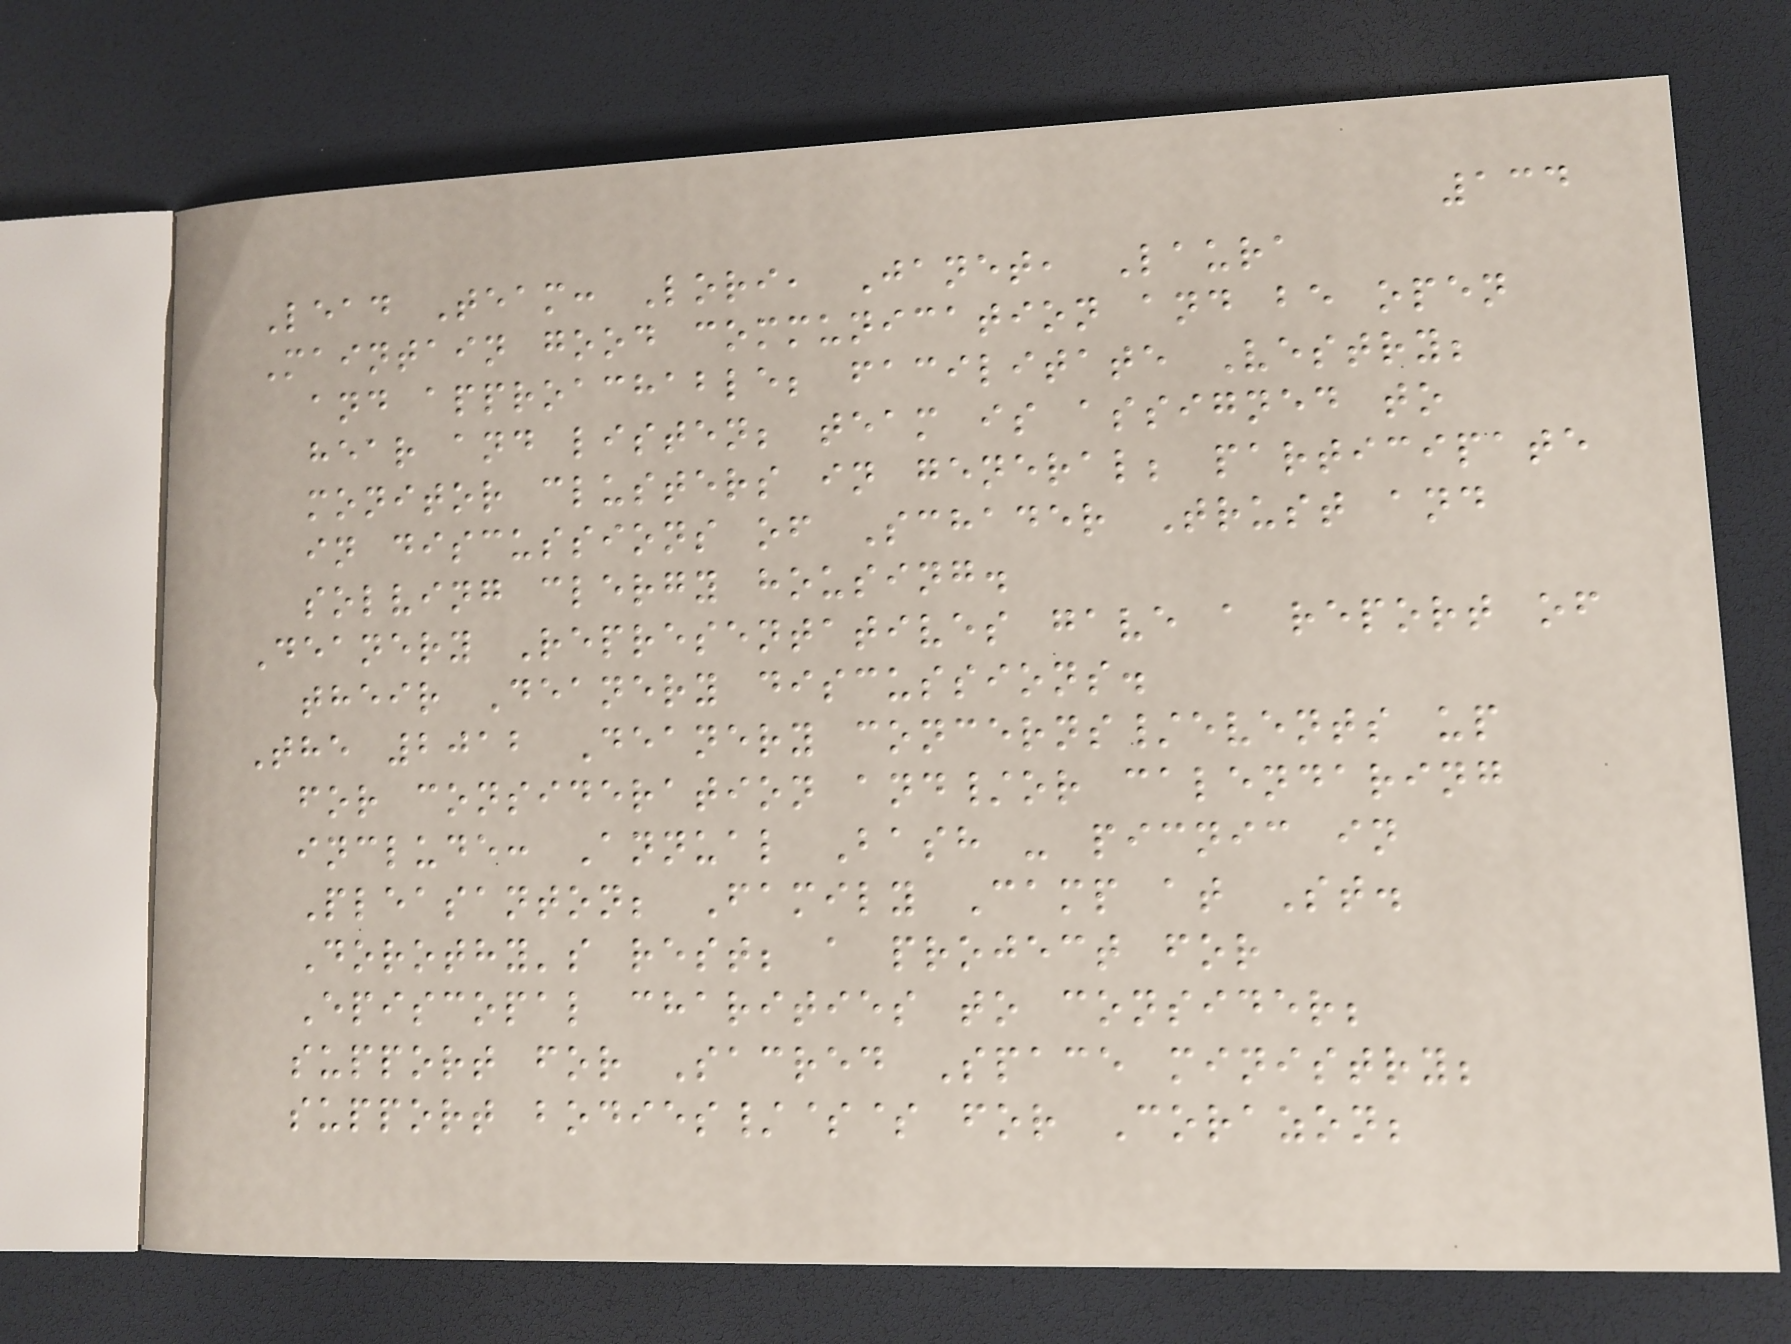134
Lead Team: Lori, Janet, Laura
Maintain good communication and be open
and approachable; facilitate Vestry;
hear and listen; team is assigned to
monitor clusters in general; participate
in discussions of Schader Trust and
solving clergy housing.
Deanery Representatives gave a report of
their Deanery discussions.
The 2012 Deanery concerns/events up
for consideration and/or calendaring
include: Annual Bash - picnic in
Pleasanton; Family Camp at St.
Dorothy's rest; a project for
Episcopal charities to consider;
support for Sacred Space ministry;
support bodies/$$ for Corazon;
